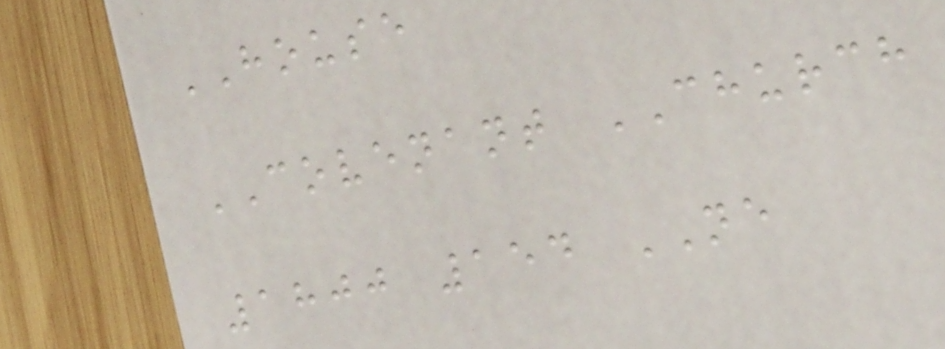HOUSE
COVENANT CHURCH
1800 154 NE
